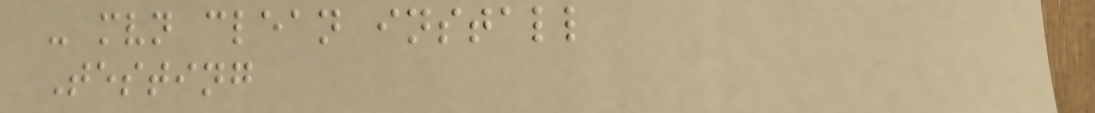- mvn clean install
Testing
